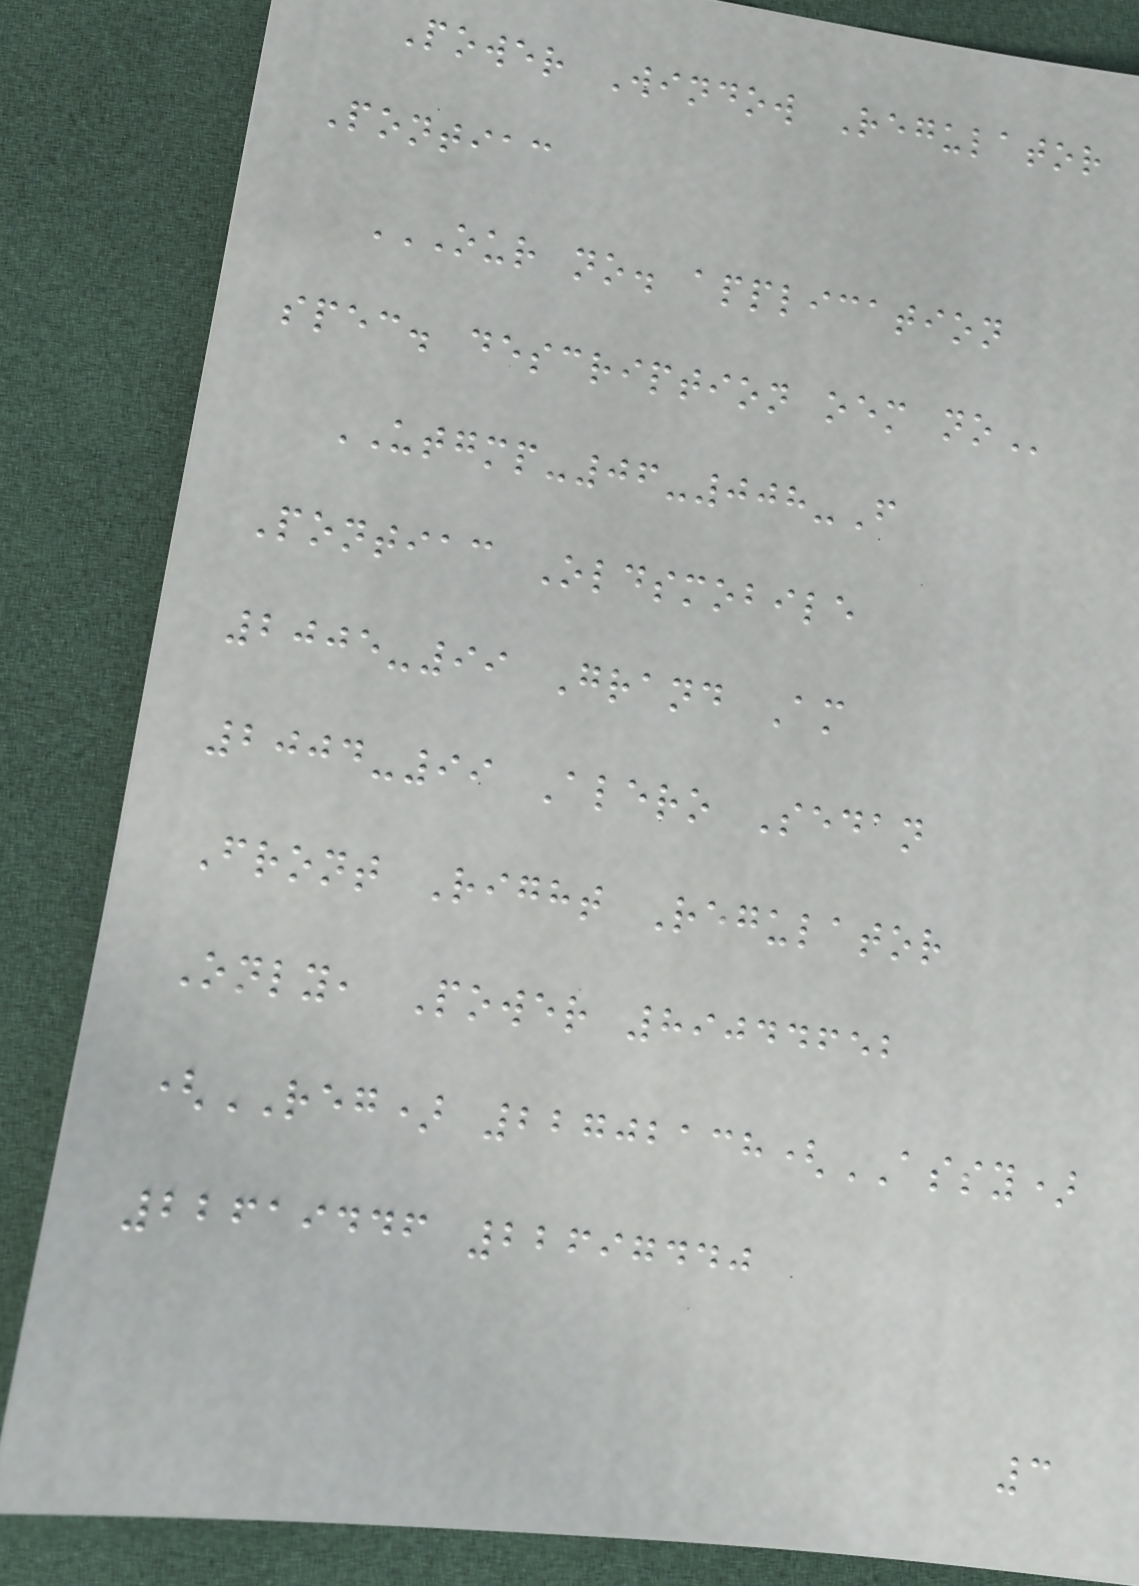Power Window Regulator
Pontiac
OUR NO. APPLICATION
SPEC. DESCRIPTION OEM NO
UTGMP-06-008-F
Pontiac Oldsmobile
2005-99 Grand Am
2004-99 Alero Sedan
Front Right Regulator
Only, Power 89044652
(REG) 22702138(ASSY)
22619446 22697440
3
